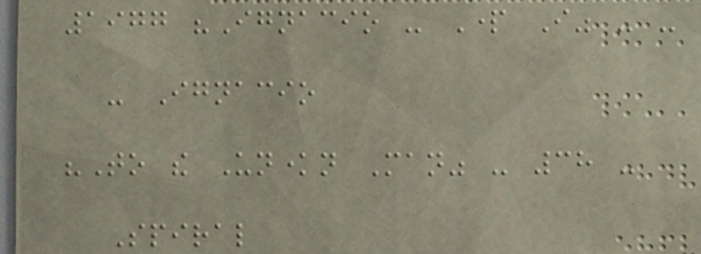1977 "Ignacio - Part I" - -
- Ignacio
"To the Unknown Man" - 38 -
Spiral
